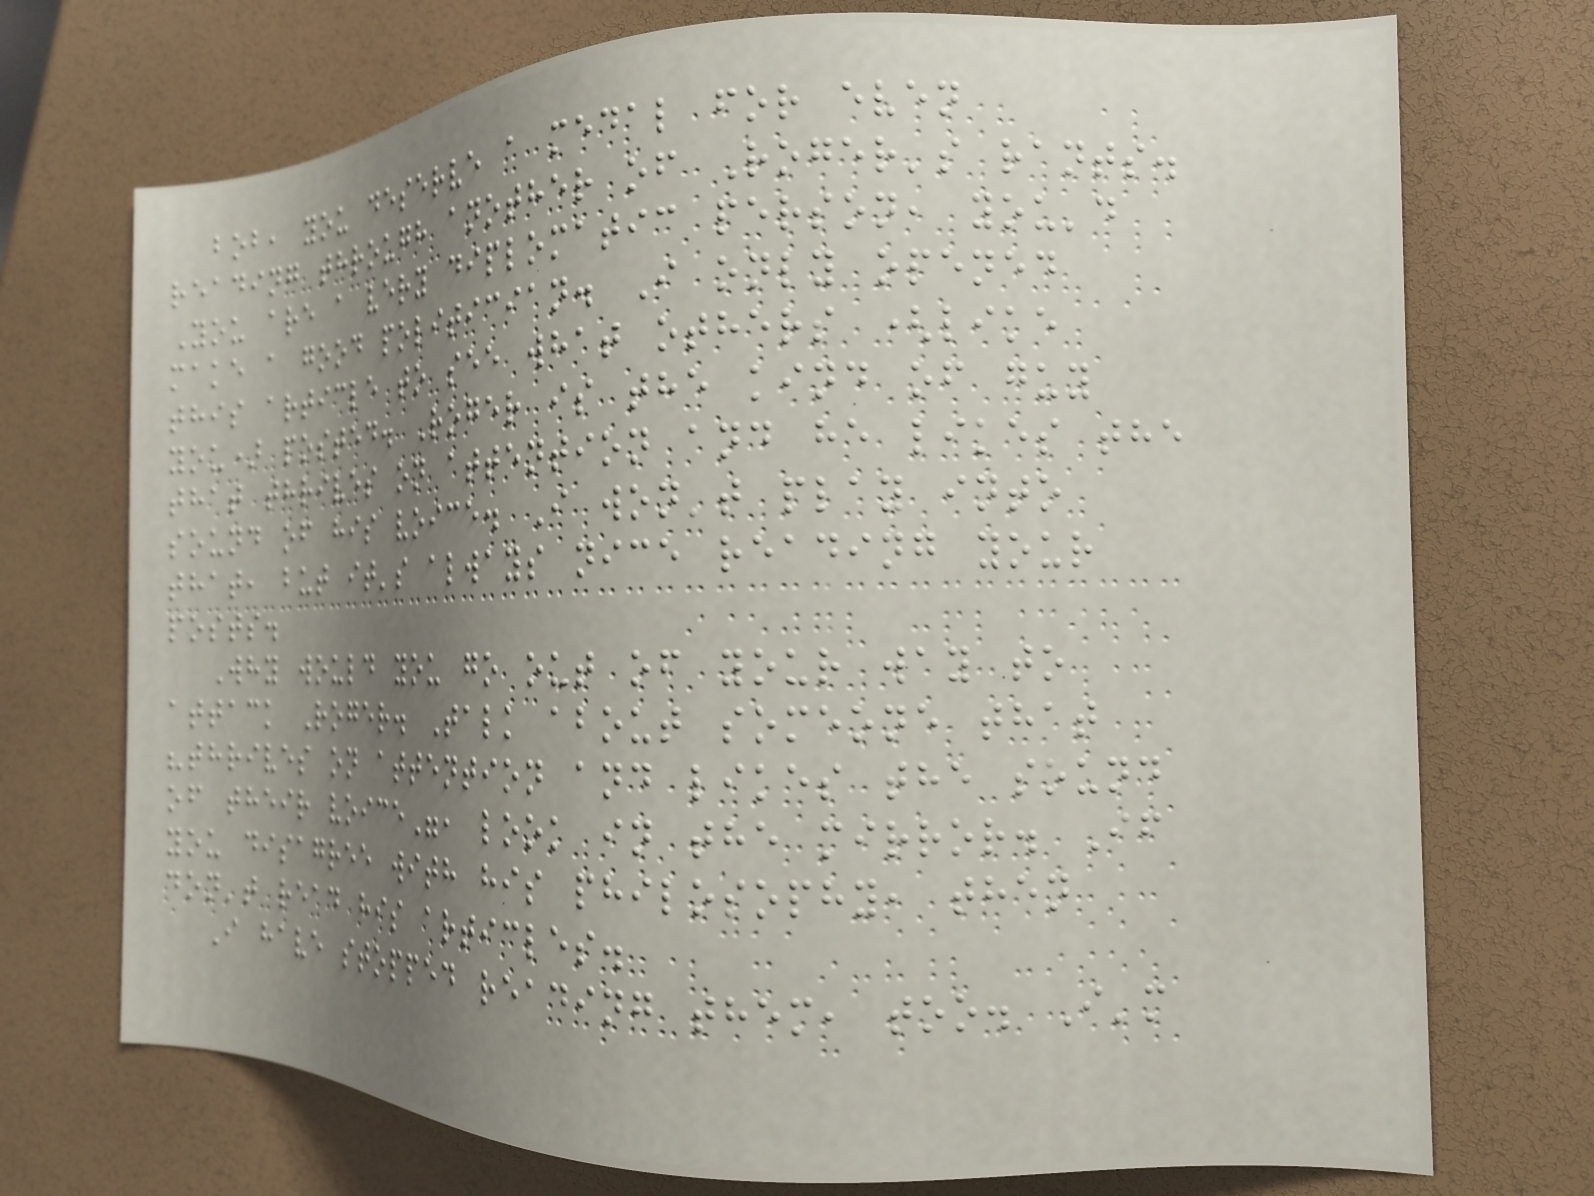bob, you deserve a medal for even
reading through another of Roger's rants.
You are a very diplomatic person, you'd
make a good politician. I only opened
this article to see what others (like
you) posted. Roger is the kind of guy
that thrives on attention and he likes the
sound of his voice. I won't play into
that, but it's always nice reading your
posts.
Why would you go out of your way to
attack Roger. Talk about someone that
"thrives on attention and likes the sound
of their voice", look in the mirror. If
you disagree with his philosophy, then
don't read his articles.
I have stopped reading them, too. I'm
